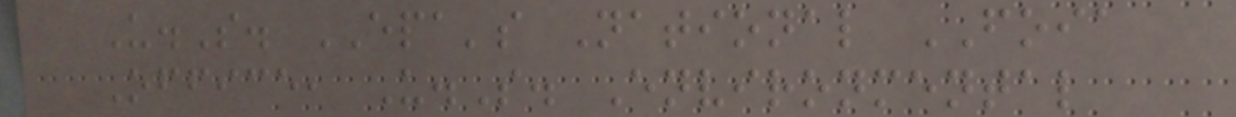U.S. EPA's National FOIA
Office, U.S. Environmental
